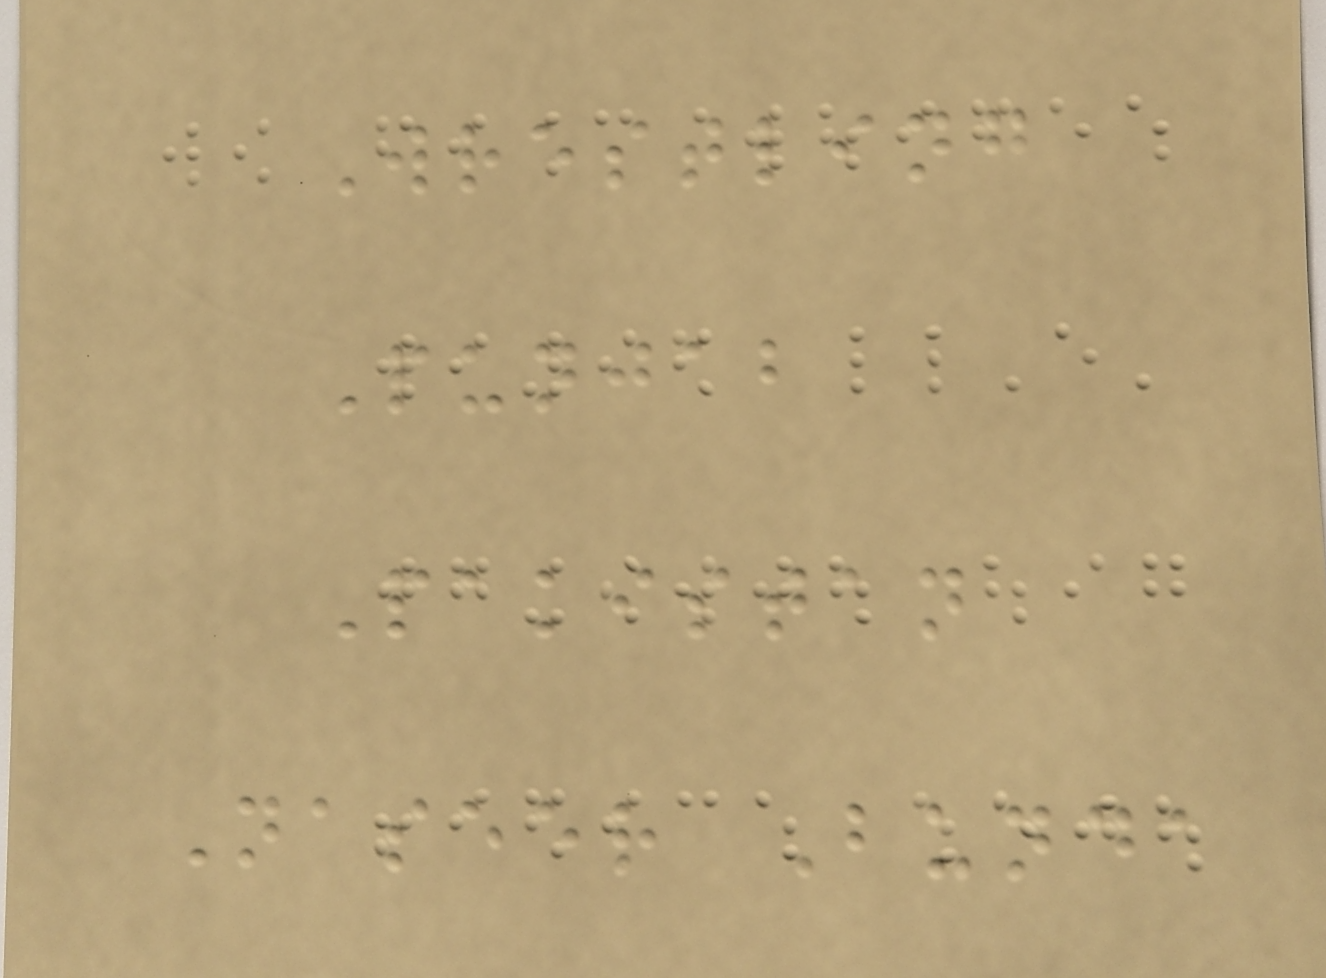Wrestling
Punjab
Pakistan
Naseer Bunda
